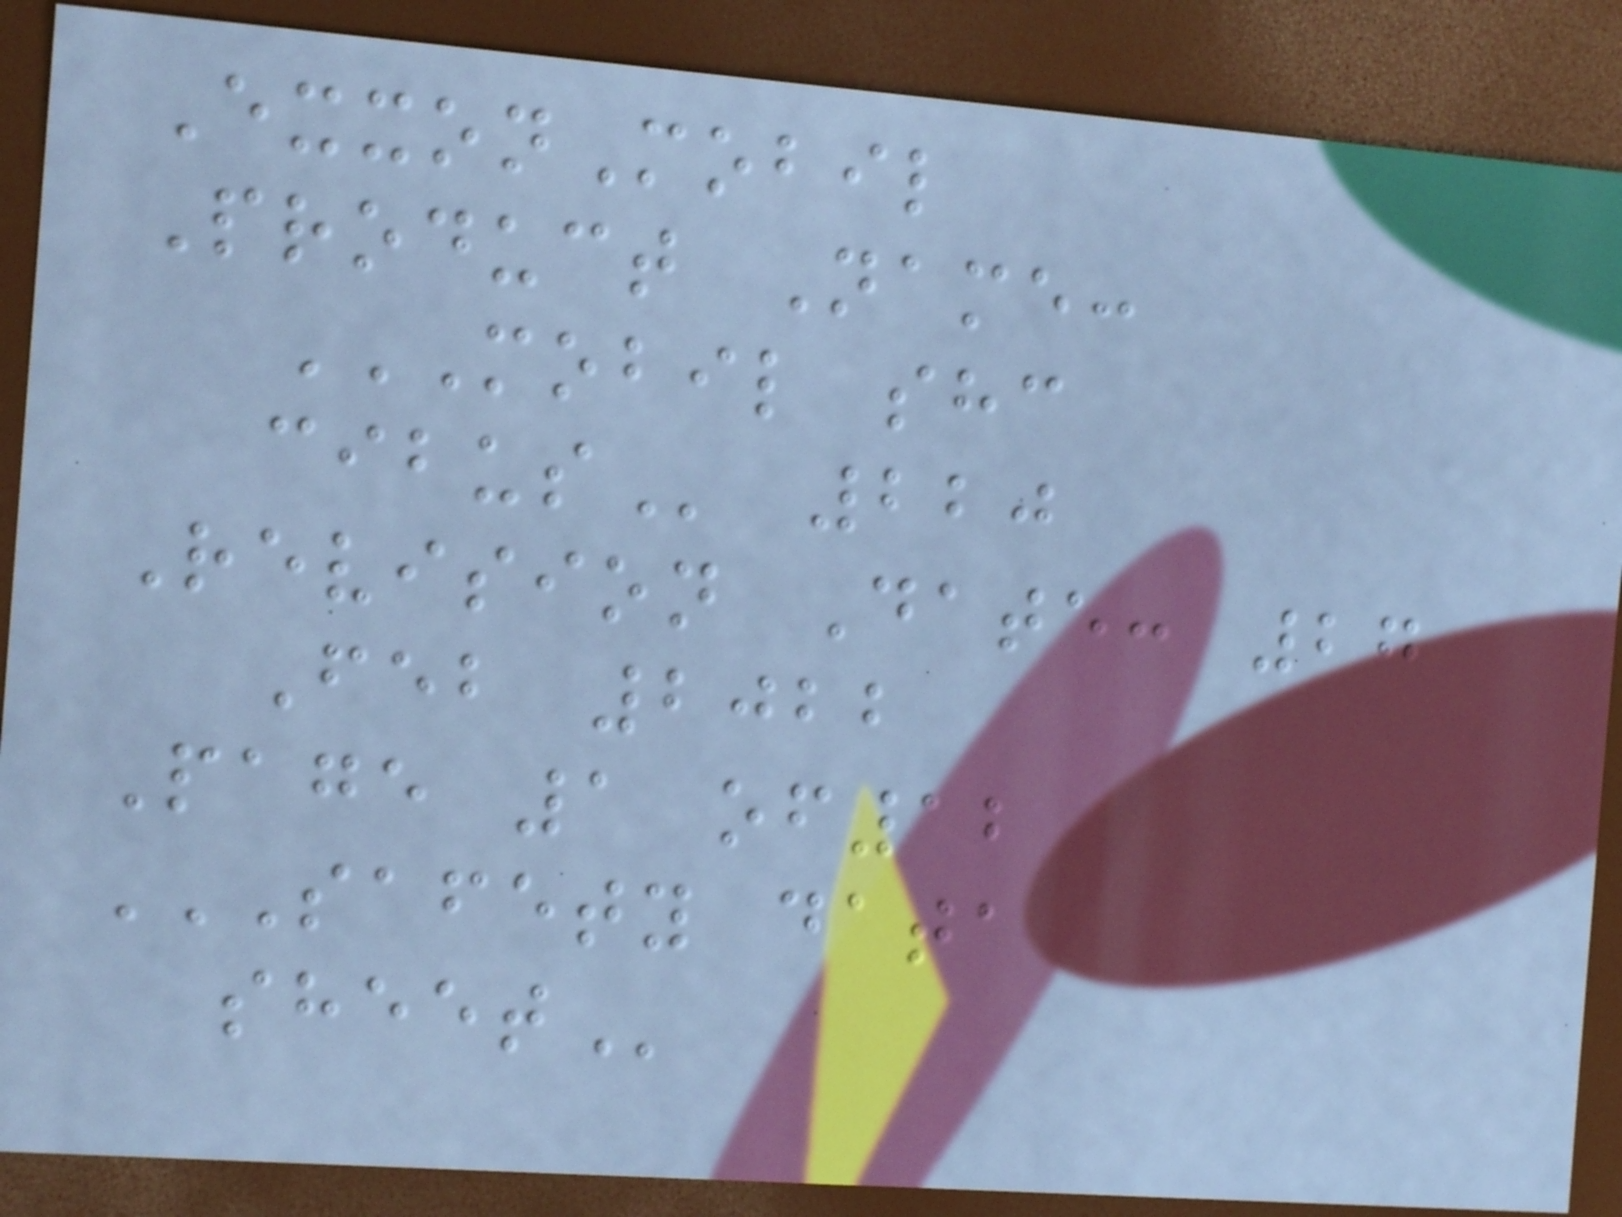ExxonMobil
Product Name:
MOBIL SHC
CIBUS 220
Revision Date: 27
Feb 2022
Page 1 of12
SAFETY DATA
SHEET
